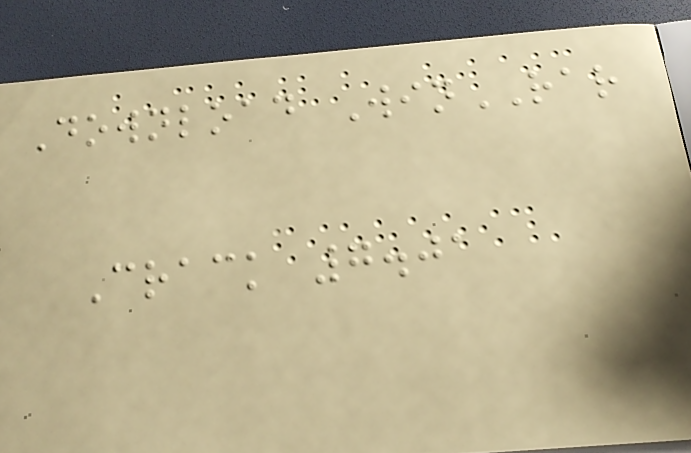Download WinRAR
Crack 7.01
